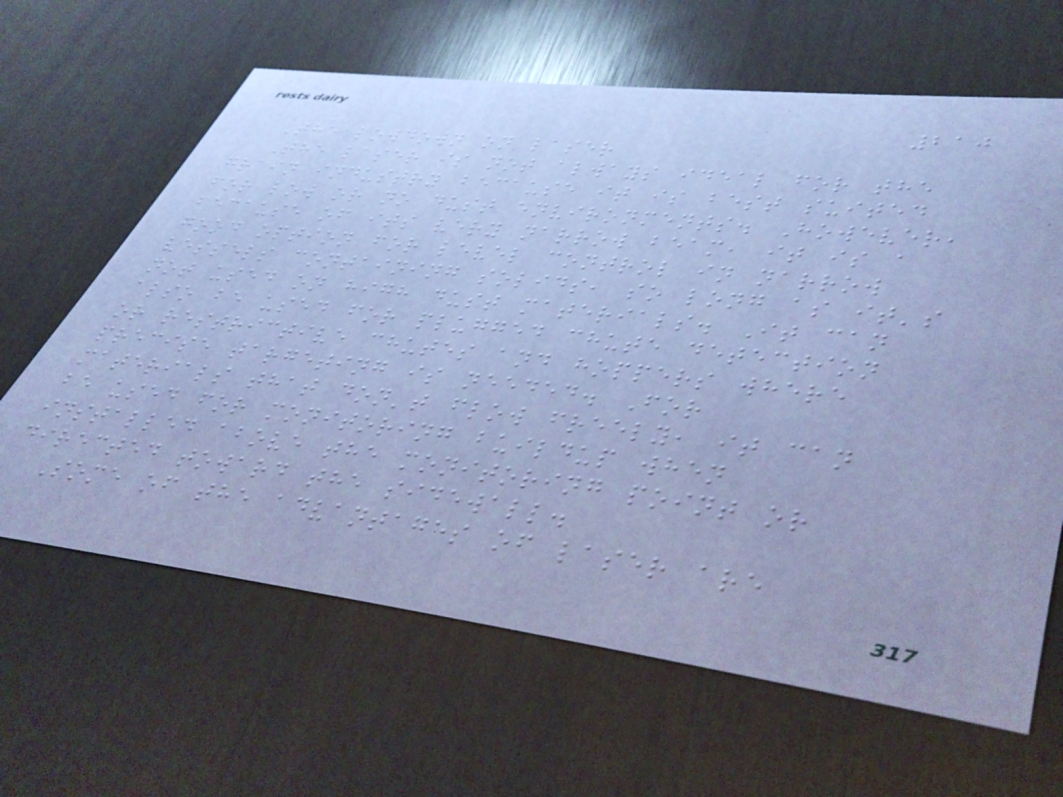210
The lowdown on laser
The laser is not always ideal for the
grain industry because it is best suited
for low or no dust environments. However,
because of its very narrow beam, it is a
good option for level control in narrow
vessels containing solids, so long as it's
not used on high dust materials. It can
also be used for plugged chute detection
or restrictive chutes and hoppers where
precise targeting is needed. For
materials that don't flow freely, it can
be used for monitoring buildup when
installed above the monitoring point or
directed toward the sidewall.
Some of the advantages of laser are
